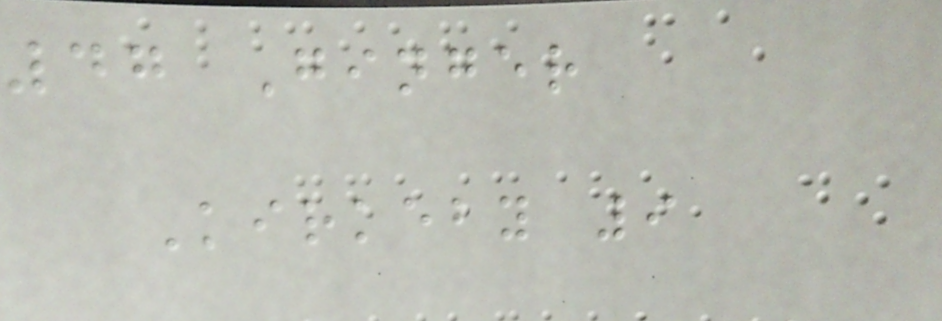47 Ginger
Kirkeby 9
